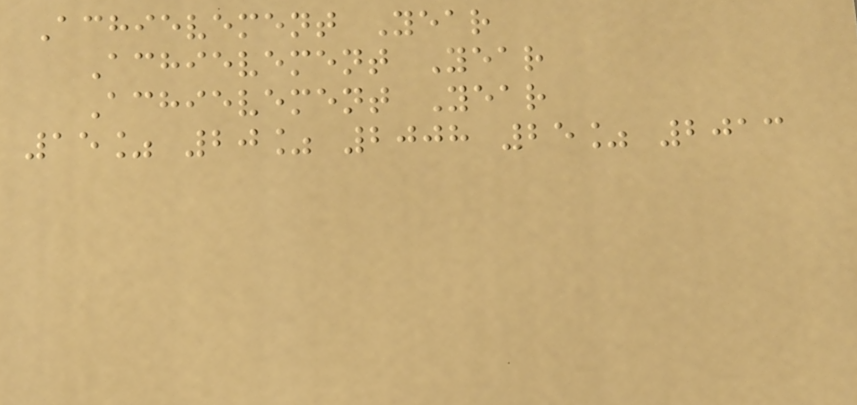Achievement Year
Achievement Year
Achievement Year
15% 20% 2008 25% 2013
